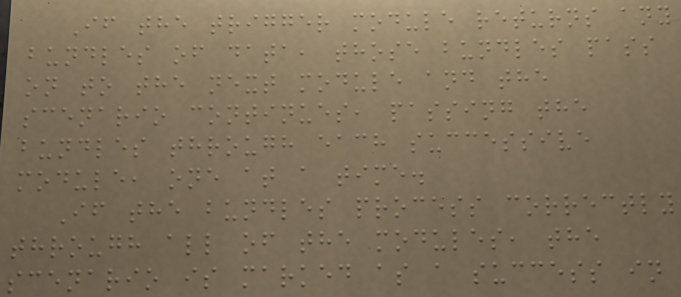If the trigger module returns any
bundles of data, those bundles pass
on to the next module and the
scenario continues, passing the
bundles through each successive
module, one at a time.
If the bundles process correctly
through all of the modules, the
scenario is marked as a success in
